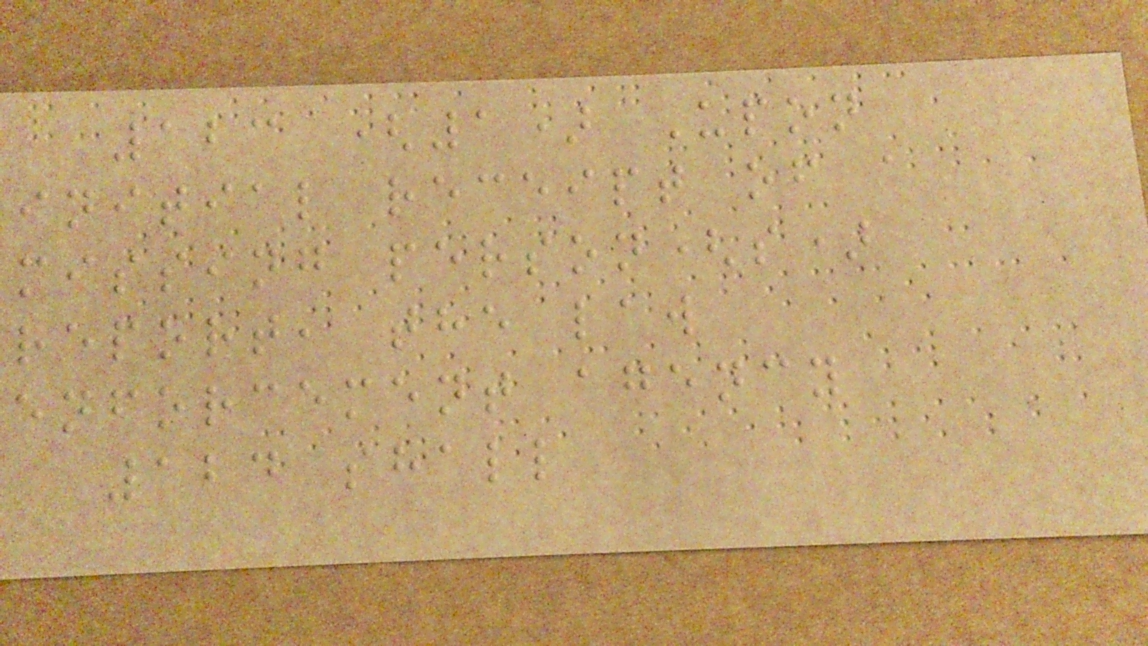123 (1) Upon
initial receipt of a
missing person(s)
report, the law
enforcement agency
124 shall
